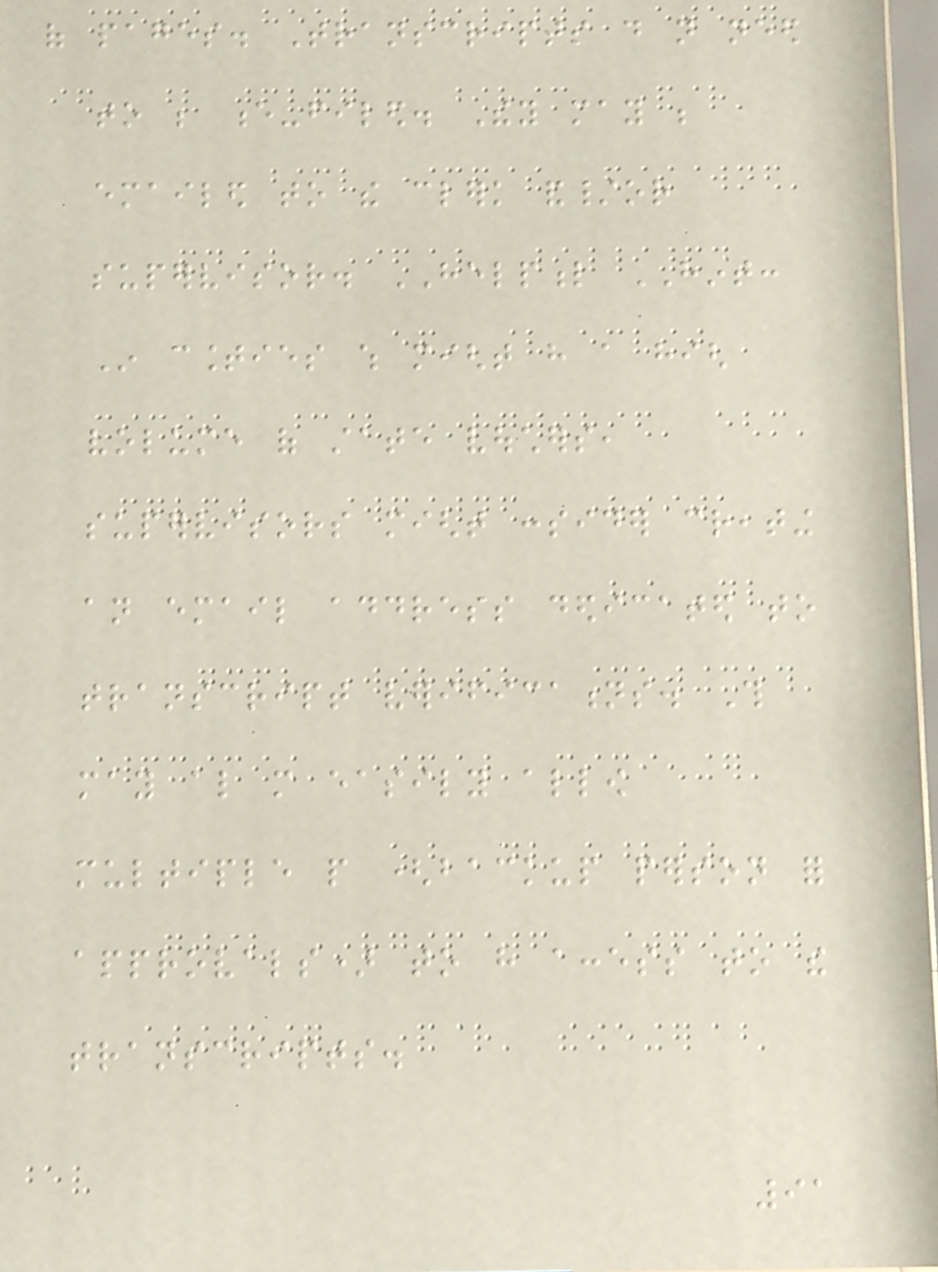of pages. Transcripts do not need
to be e-filed. They may be
emailed to the clerk and/or
supervisor. HELPFUL HINT:
In counties which might have a high
volume of state vouchers,
supervisors might consider creating
an email address dedicated to
transcript verifications. This
may also more easily allow
multiple people (backup person for
approvals) to have access to the
transcripts.
91
